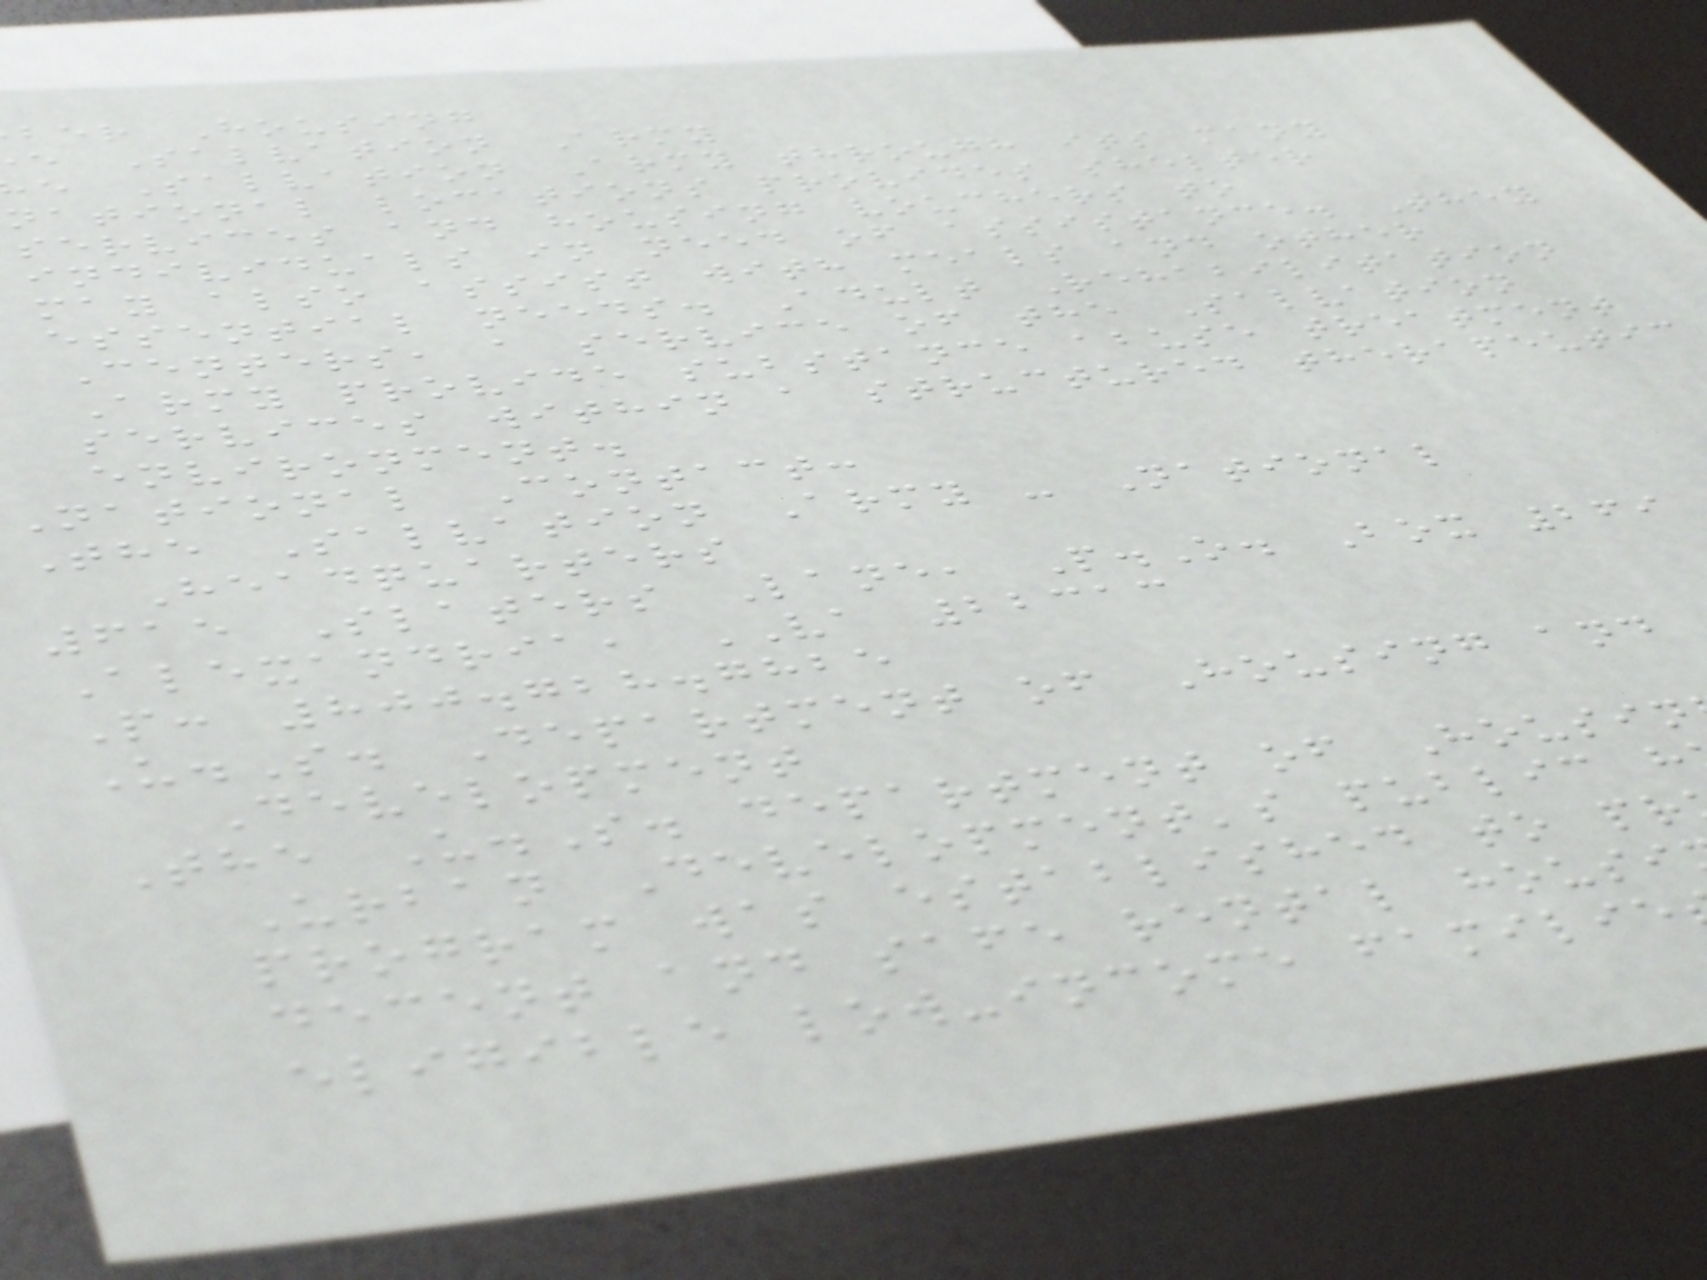ber Housing
e Salvation Army
e Salvation Army through its many
national locations provides shelter
services and housing vouchers to
individuals in need of assistance. They
may also assist with meals and other
essential needs. Adult Rehabilitation
Centers, a service of the Salvation
Army provide substance abuse treatment
services within a structured therapeutic
environment.
National Contact:
The Salvation Army - National
Headquarters
615 Slaters Lane, P.O. Box 269
Alexandria, VA 22313
P: 800.728.7825
U.S. Department of Housing and
Development
The U.S. department of Housin
Urban Development's public h
program was established to pr
decent and safe rental housi
eligible low-income familie
